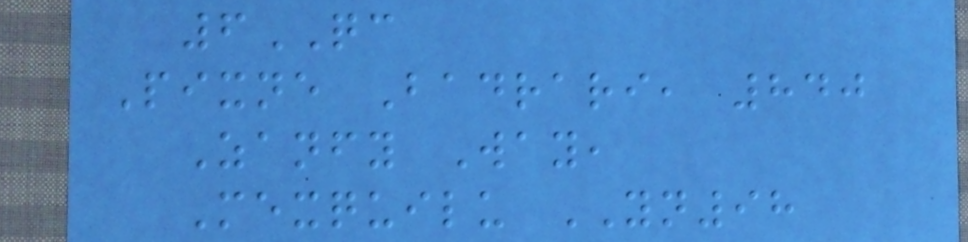6QC
Pixne Badrari, 840
Zanfy Way,
Mexquilu YN98
